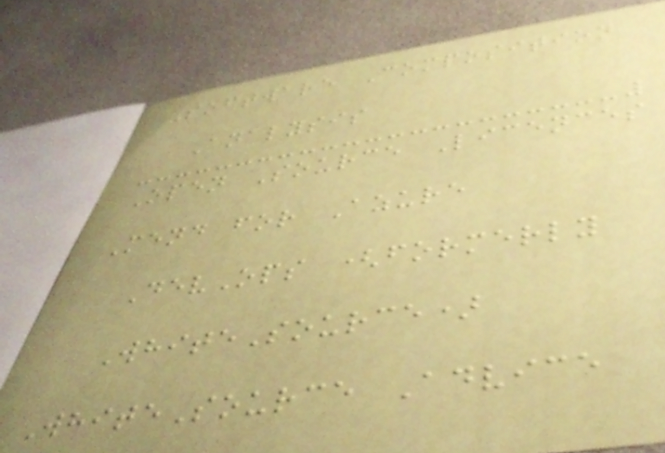Software Composition
Analysis
Open Source Licences
Mend for Azure
DevOps (formerly
WhiteSource)
WhiteSource Advice
